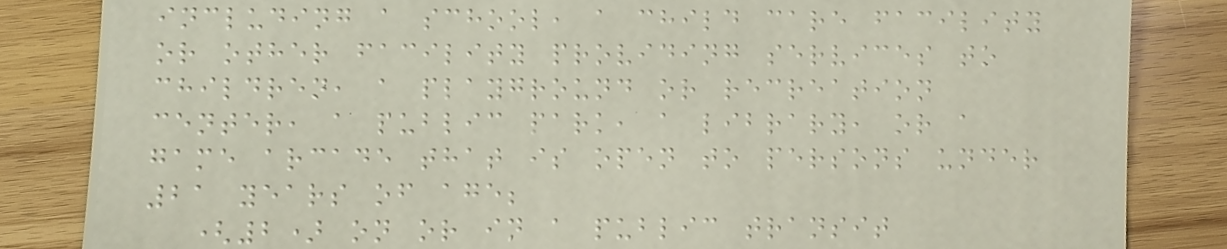including a school, a child care facility
or other facility providing services to
children, a playground or recreation
center, a public park, a library, or a
game arcade that is open to persons under
21 years of age;
(2) on or in a public transit
